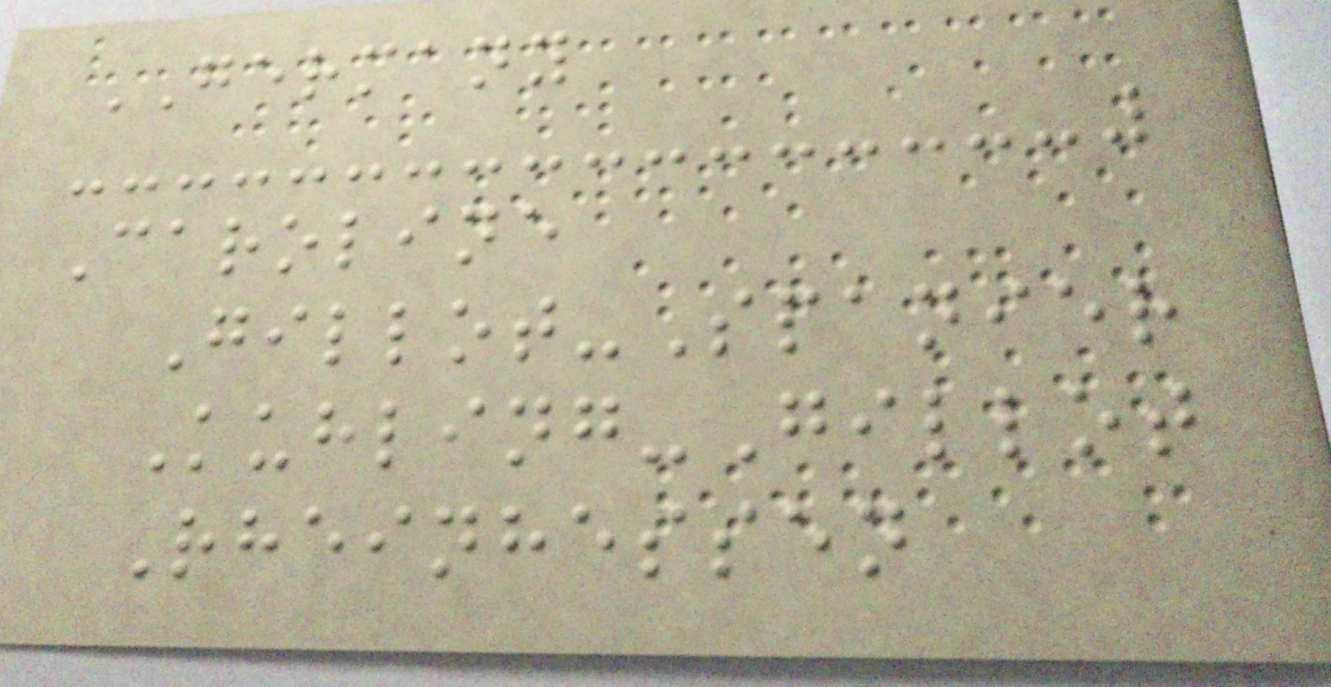GERMANY
Caroline
Gillot-Spanier
Kuhling-Gillot
Rheinhessen
